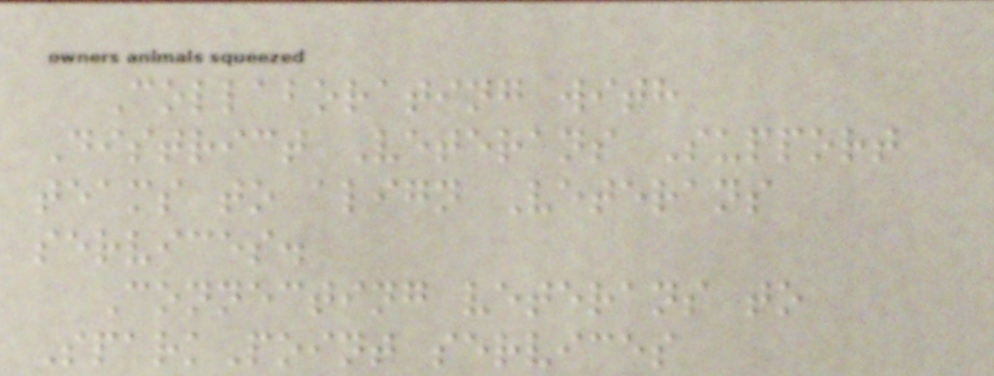Collaborating with
District Veterans Support
teams to align Veterans
services.
Connecting veterans to
SparkPoint services
